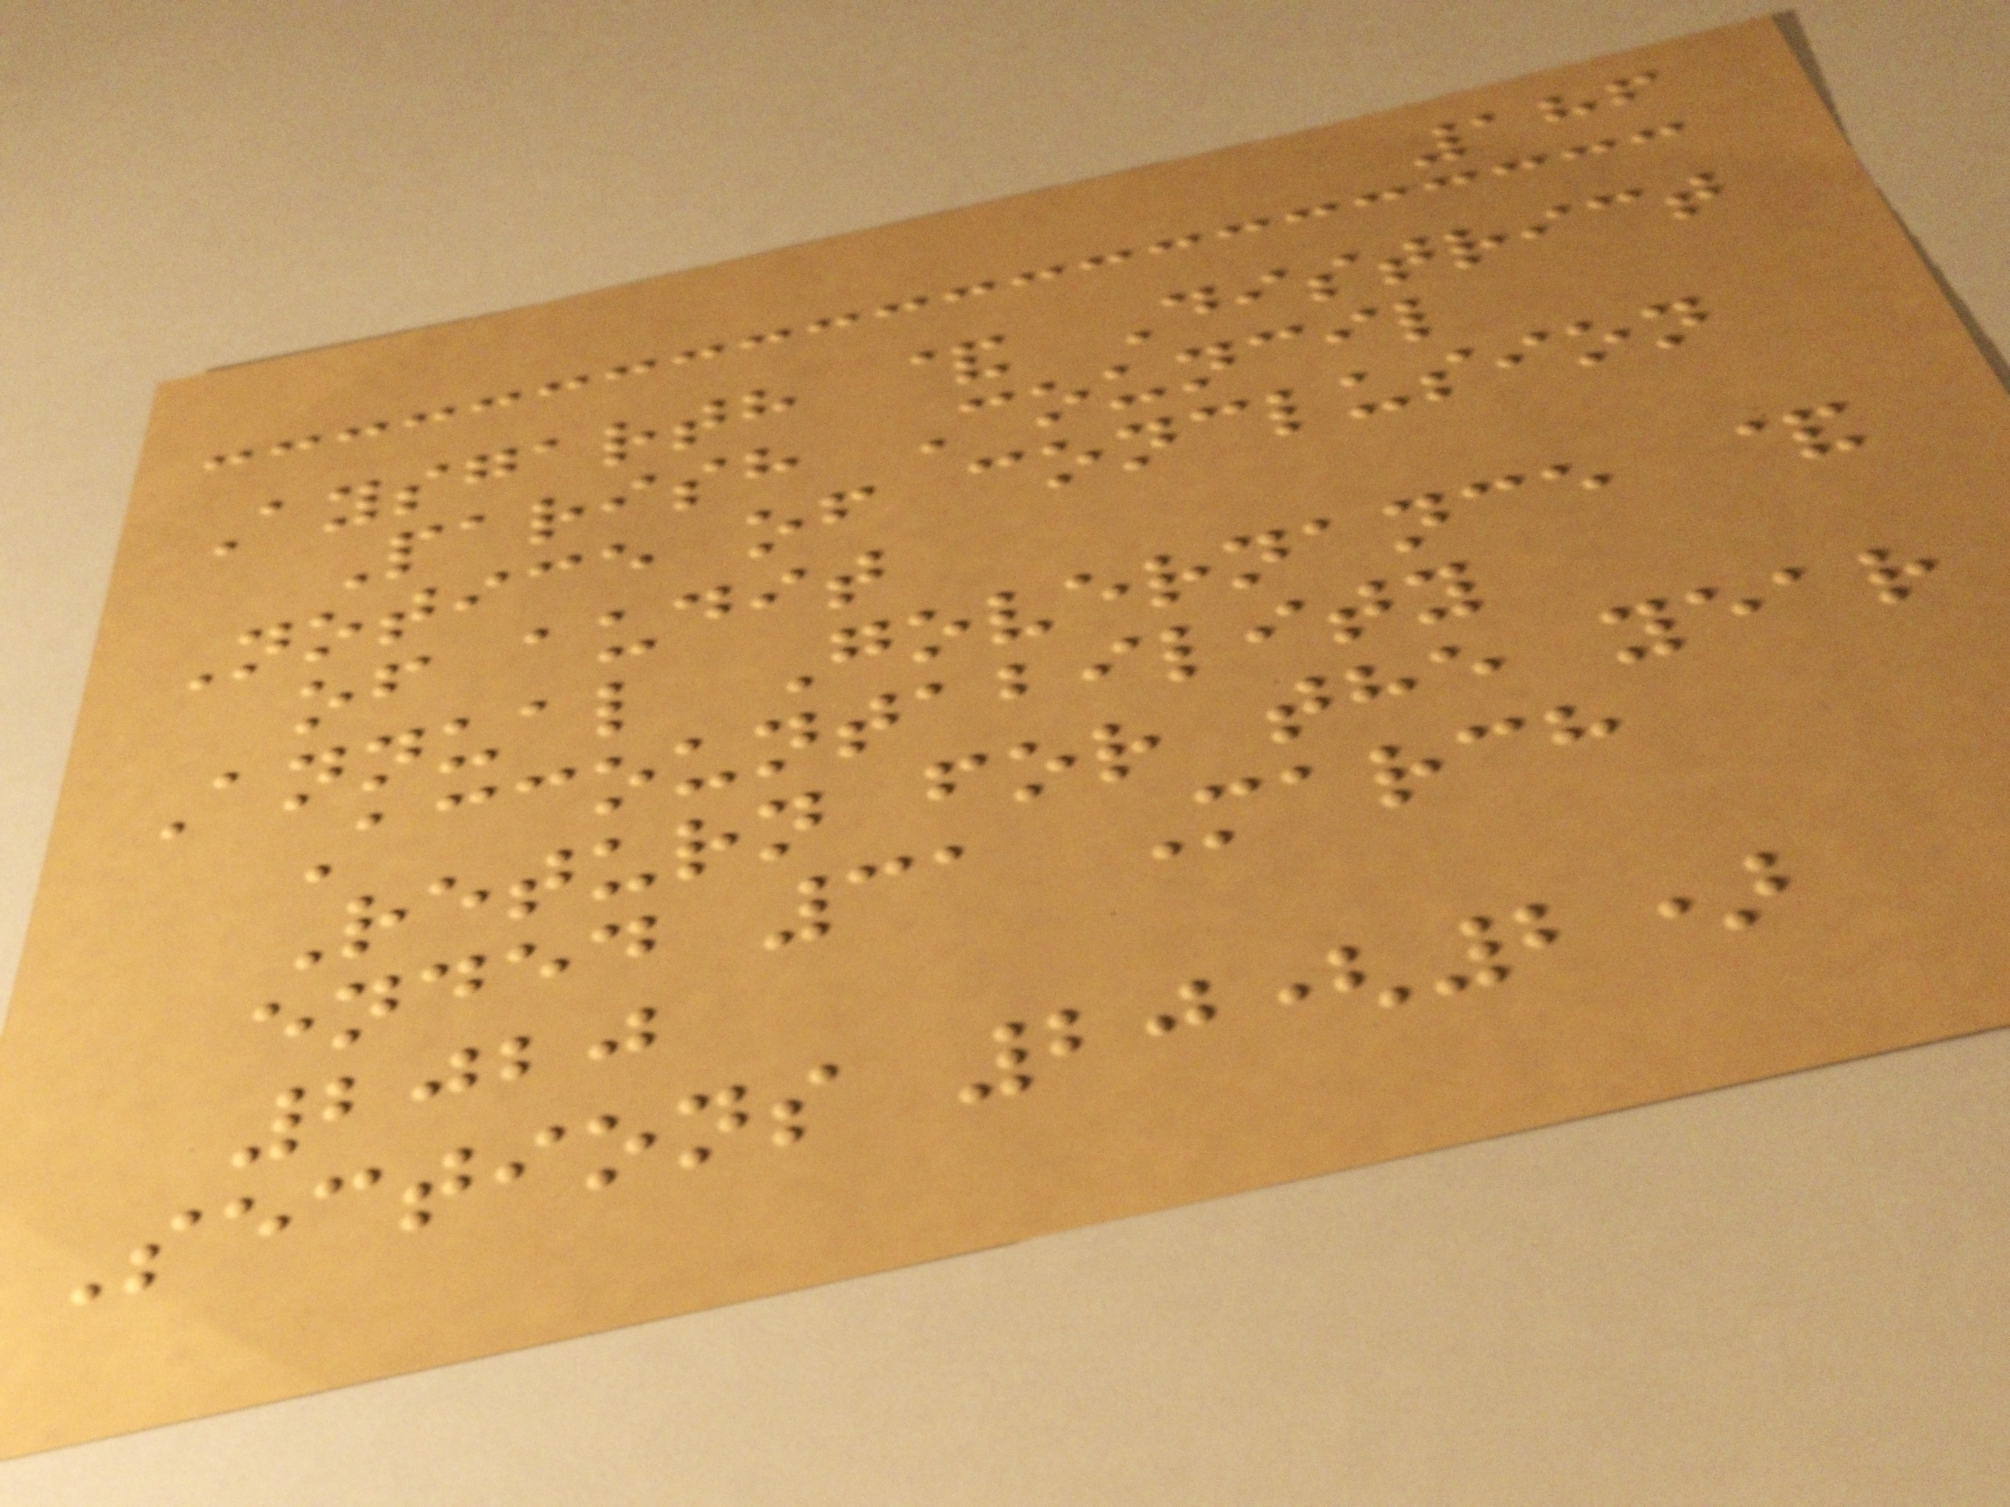186
Aysgarth & District
Parish Council
Notice of conclusion
of audit
Annual Governance &
Accountability
Return for the year
ended 31 March
2020
Sections 20(2)
